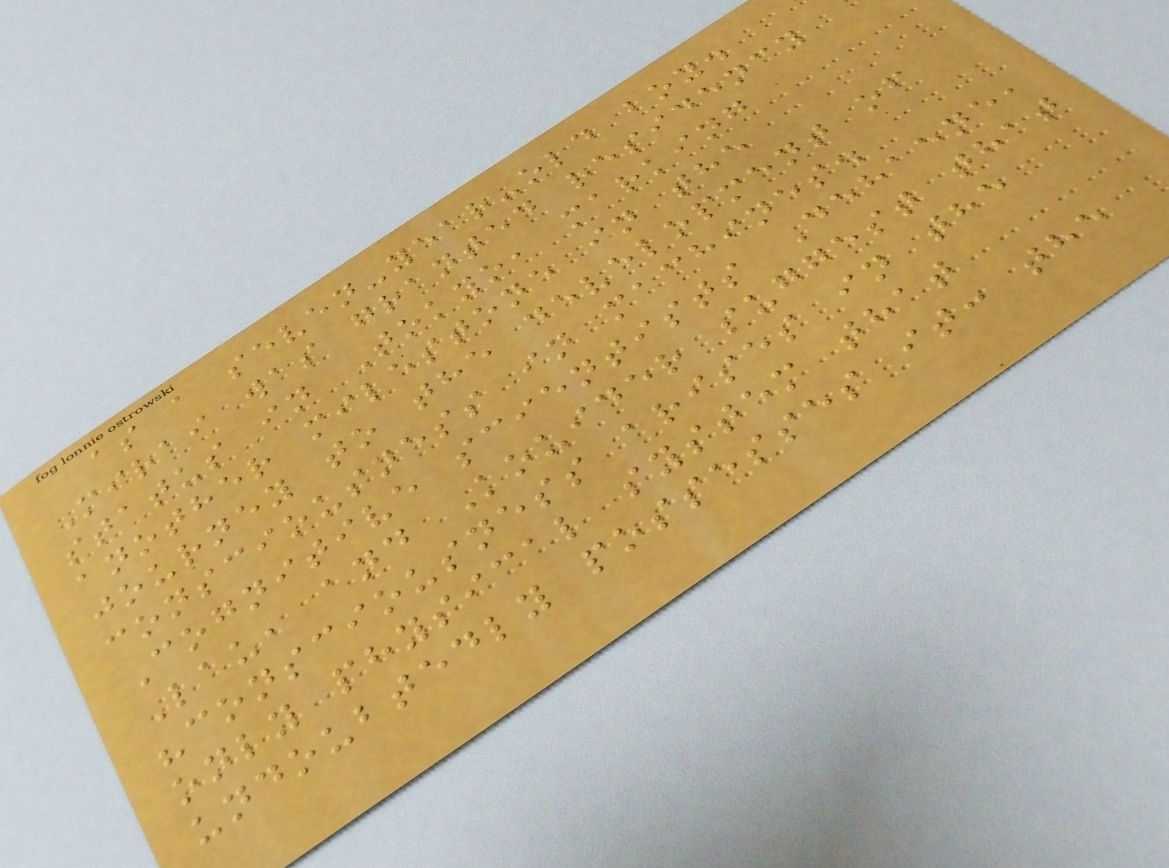as a seven-year-old boy.
Mirai was granted residency
status in Tokyo, marking
another milestone in the
journey to the development of
consciousness in machines.
Cognitive scientists Dehaene,
Lau, and Kouider suggest that
"consciousness arises in the
only physical system that
undoubtedly possesses it: the
